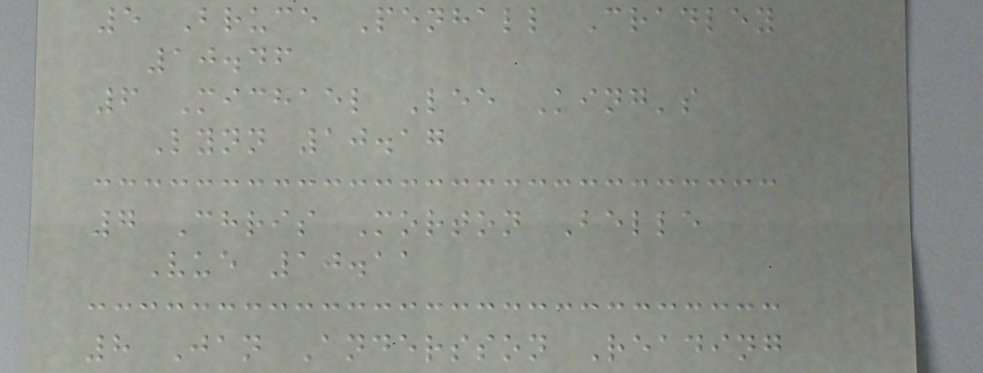5 Bruce Penhall Cradley
10.46
6 Michael Lee King's
Lynn 10.17
7 Chris Morton Belle
Vue 10.11
8 Jan Andersson Reading
